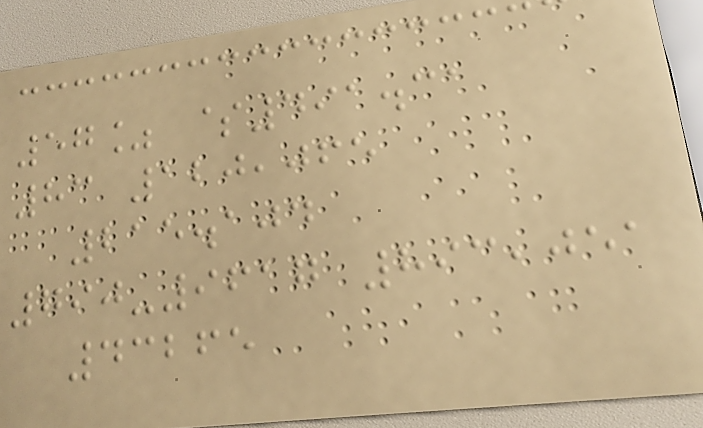57% $491.31
83 120,065
215.104
790-9617 893,051
43265
